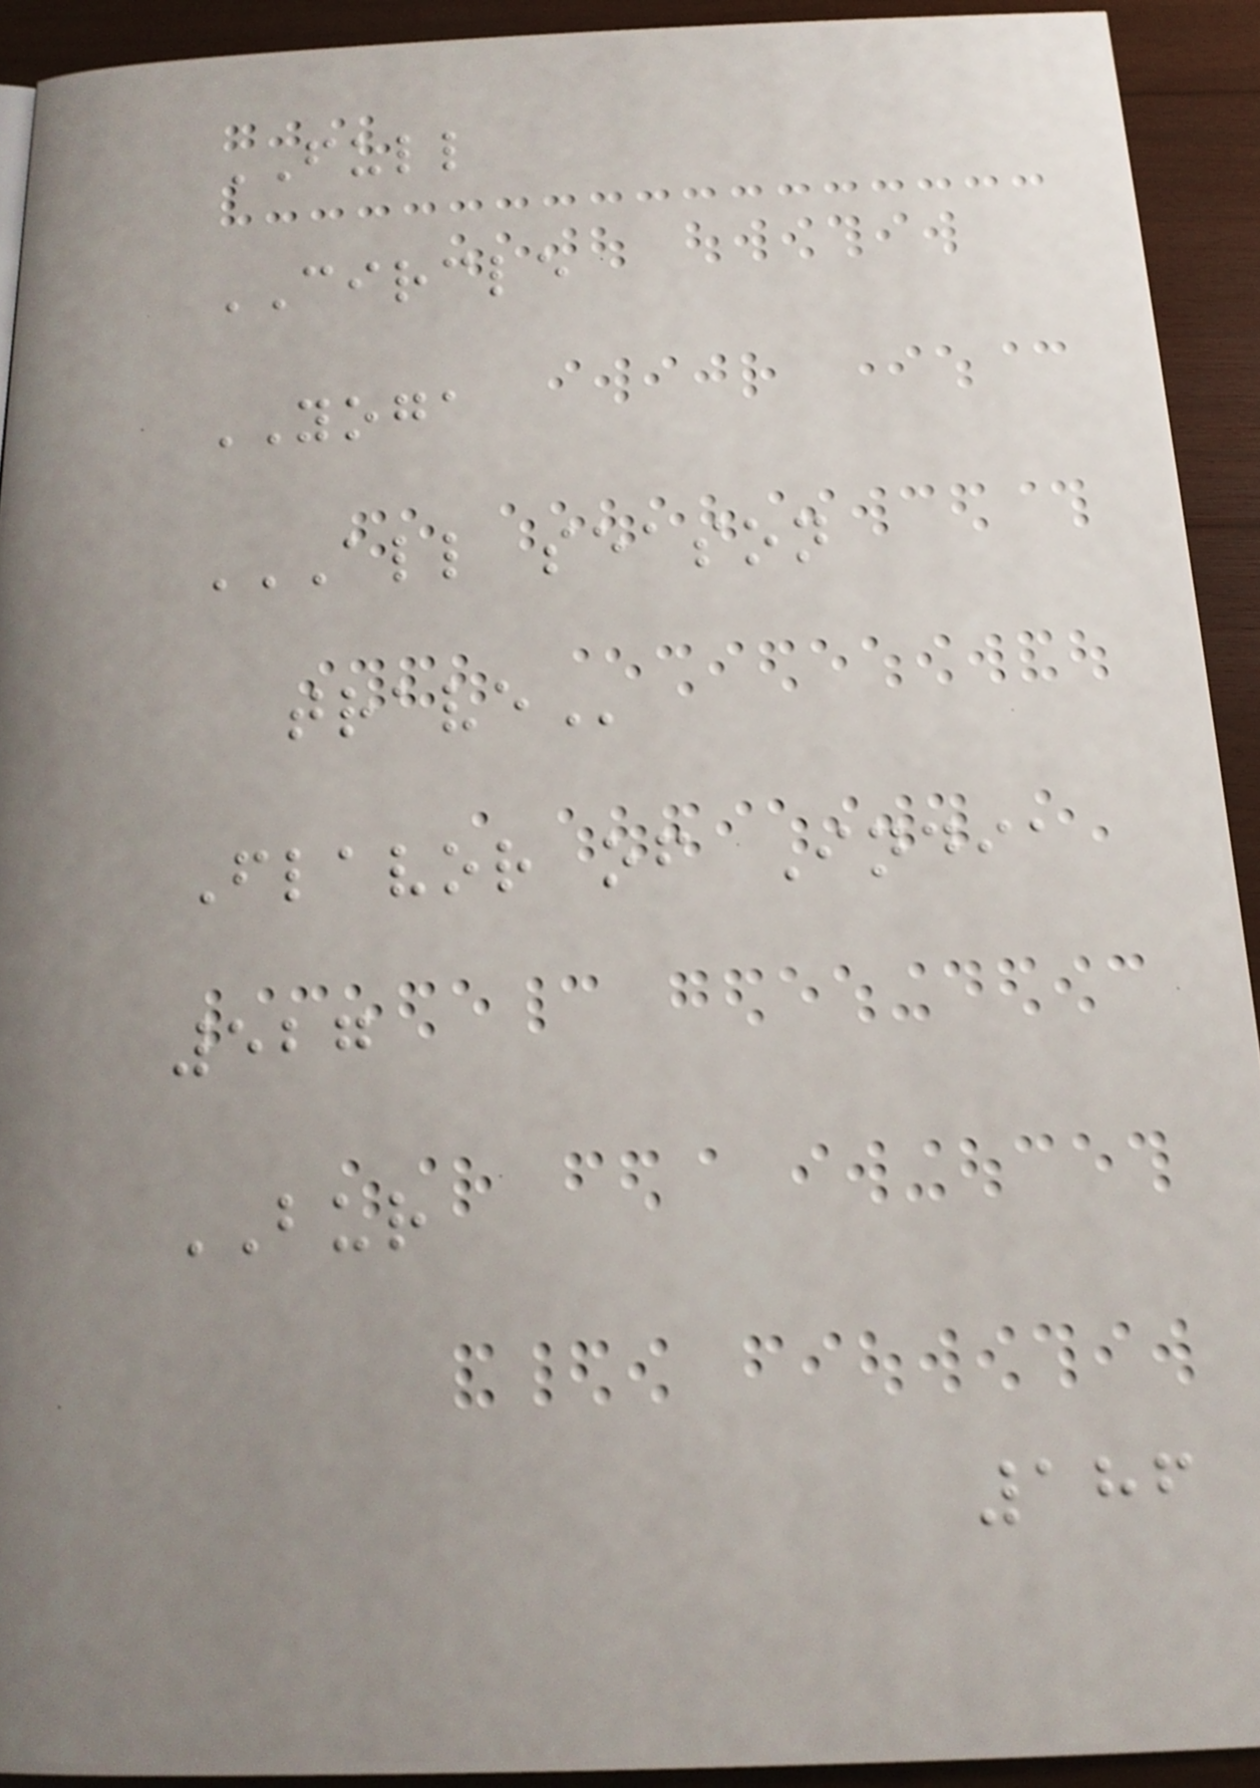FULL
CIRCLE
YOGA
ALL SEASON
TRAVE
Flavor of India
527
BUR
186
